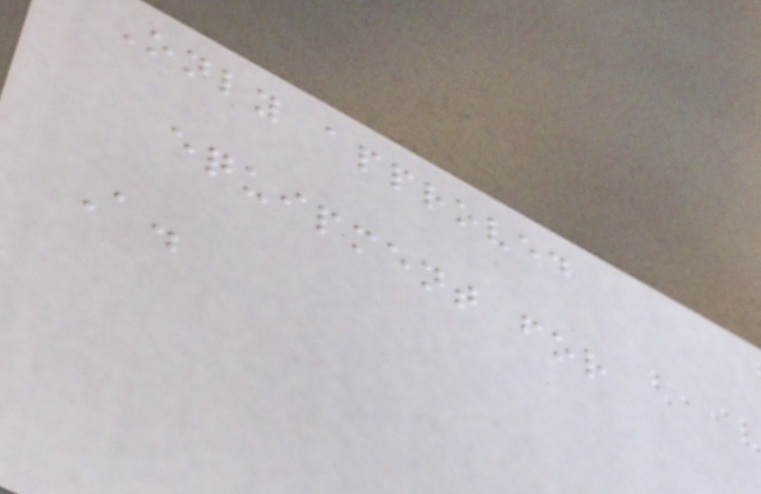Only approved
equipment for
A.
